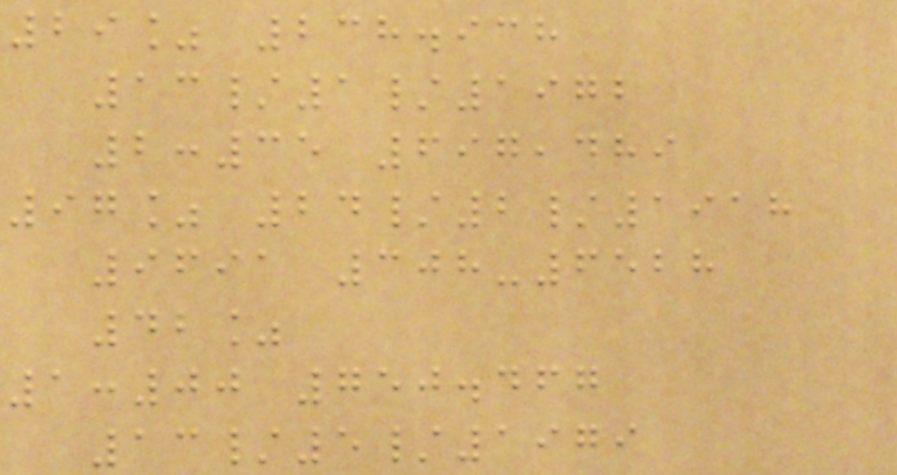29% 238.938
13/1/1972
2:35 697,489
97% 24/2/1918
9691 308-6528
42%
1:00 750.467
13/5/1979
